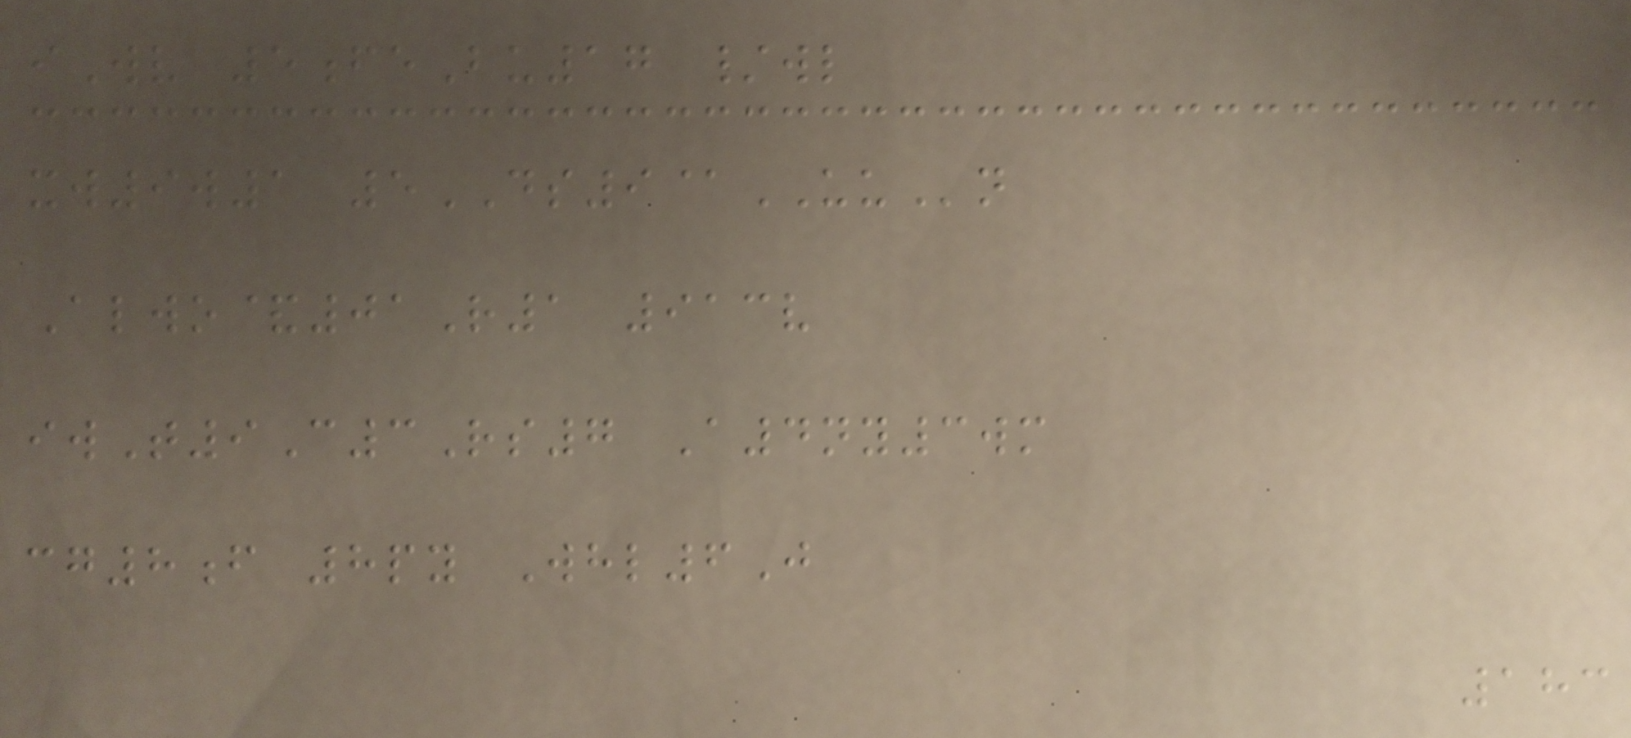iWv 5feBu17 /wl
xw9w1 5DS9@UUn
Alwo&01R1 913v
iwT9C3Rs7 A4ny3wm
cg8f 8py Whl6J
183
